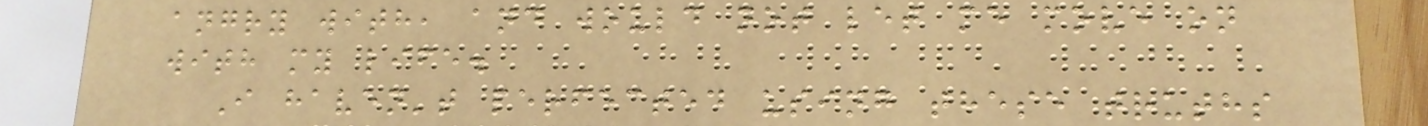angry with, and would not let me move on
with my life.
I haven't perfected using these truths
